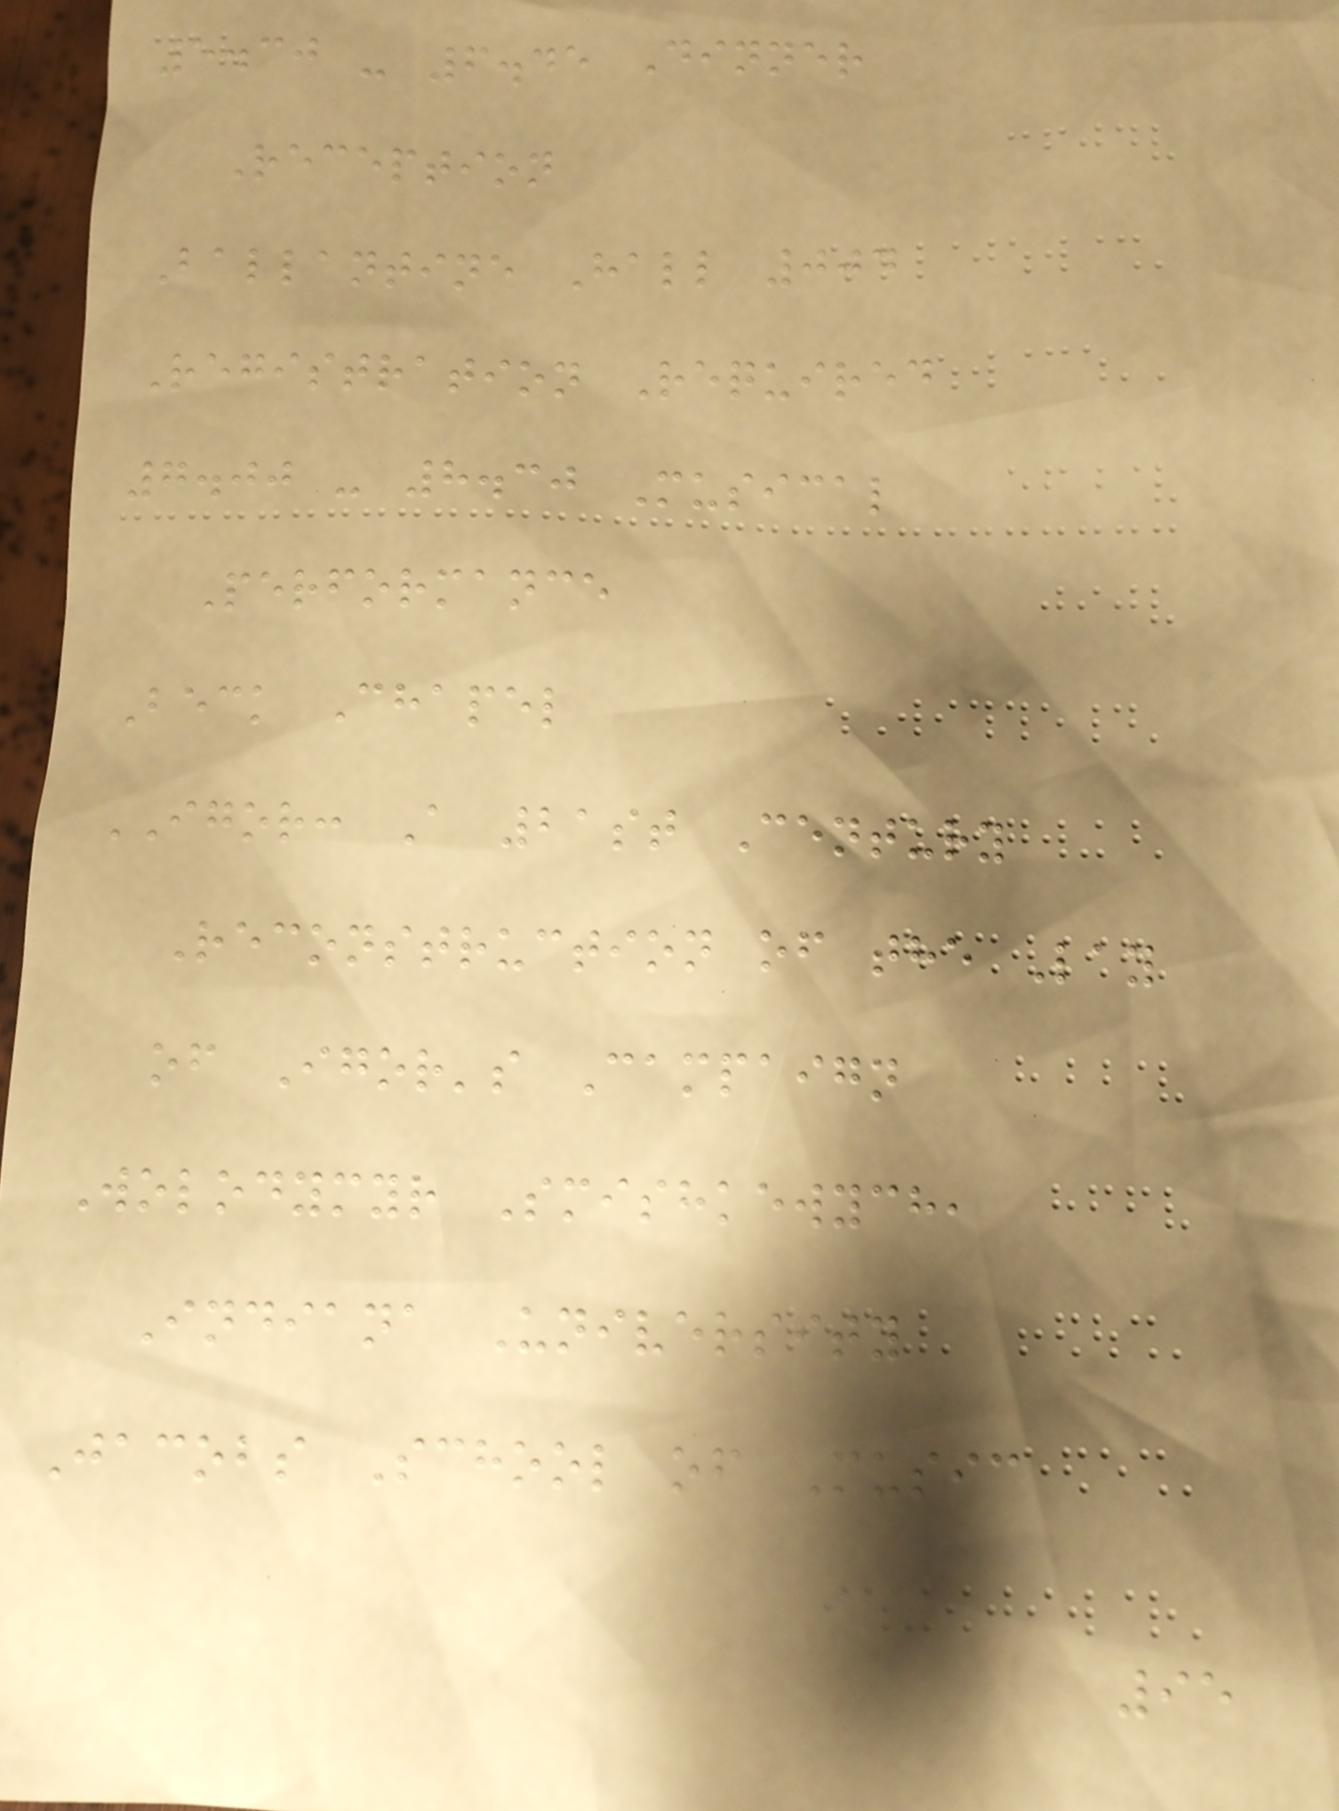5.30 - 6.45 Dinner
Reception
Ballantine Hall 004
Registration Required
7.00 - 8.30 Musical
Performance
Beck Chapel
IGOR: A 21st Century
Reconstruction of the Lay
of Igor's Campaign
Wolodymyr Smishkewych,
Indiana University
Jacobs School of Music
95
